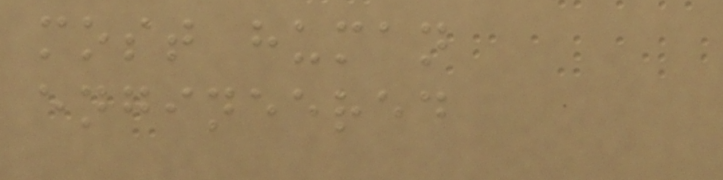most human
engineered
